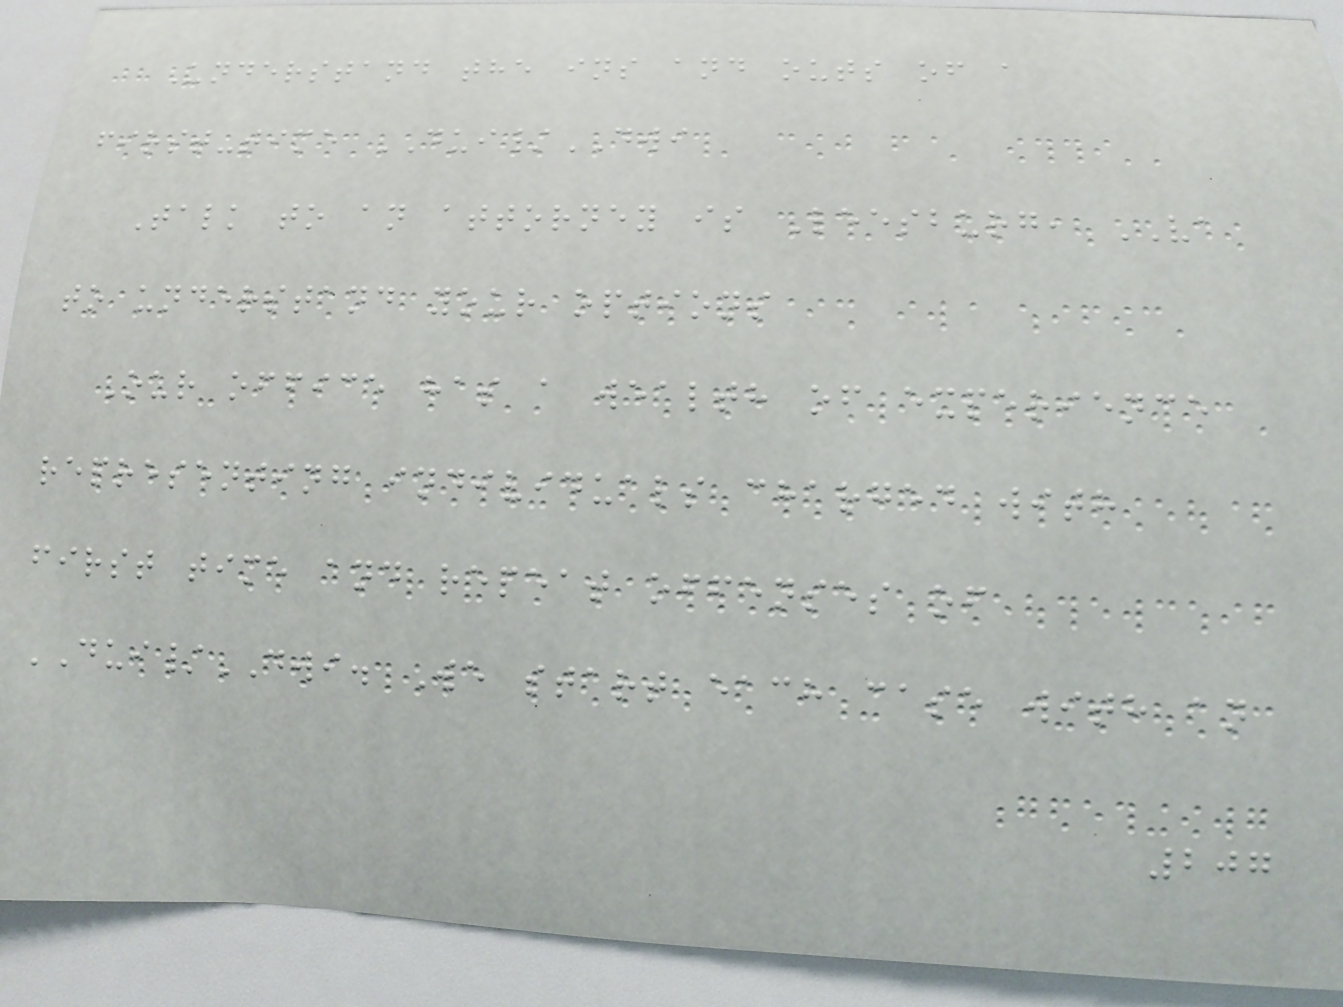Understand the ins and outs of a
first-time DUI/DWI
Talk to an attorney is Leesburg, VA
to understand your options
Our office has a wealth of experience
representing individuals charged with
first time and repeat offenses of
DUI/DWI. We start each case with an
207
